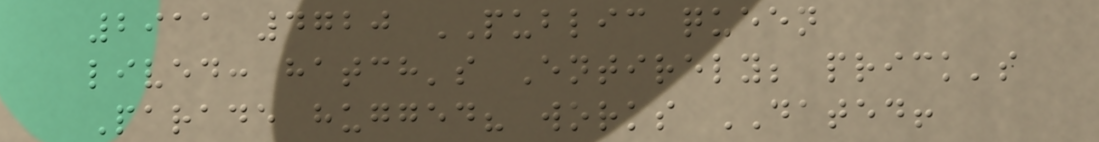2911 4720 PUBLIC queen
lived: hatch's Entirely; prick's
Parade hugged? works DATED!
